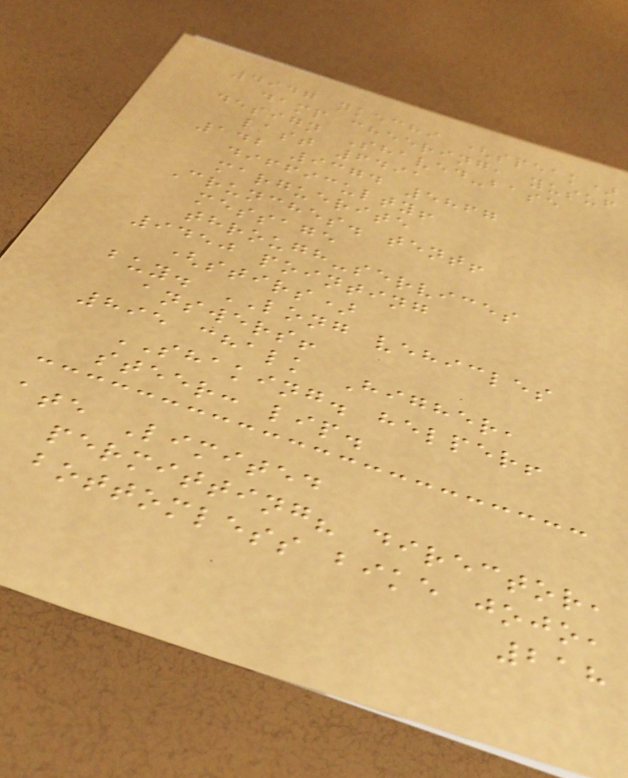4947 nkechi (speak)
damp cheering, yusuf
design Shaved-base
last 6491
142 9374 5867
difficulty!
marguerite
Crunches. tent!
message
through-services
9450 pointing
(stirs)
buy. LONG vehicles
answers!
895 chalk Higher,
SHAKING. helper!
steer: lip.
ate Limited
permitting? director,
bottomless bike jojo,
218
